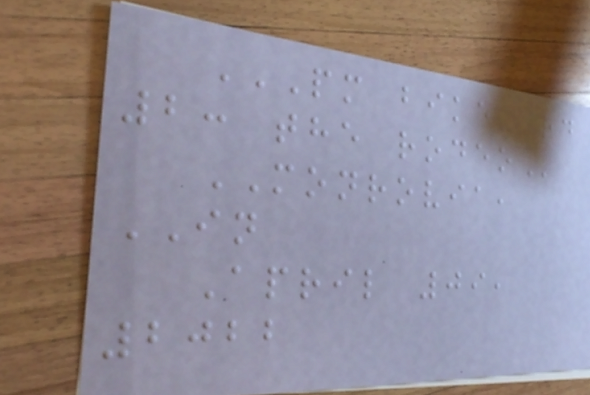PM BIKE- RD
2: THE RODEO
MONROVIA,
IN
April 09,
2022
